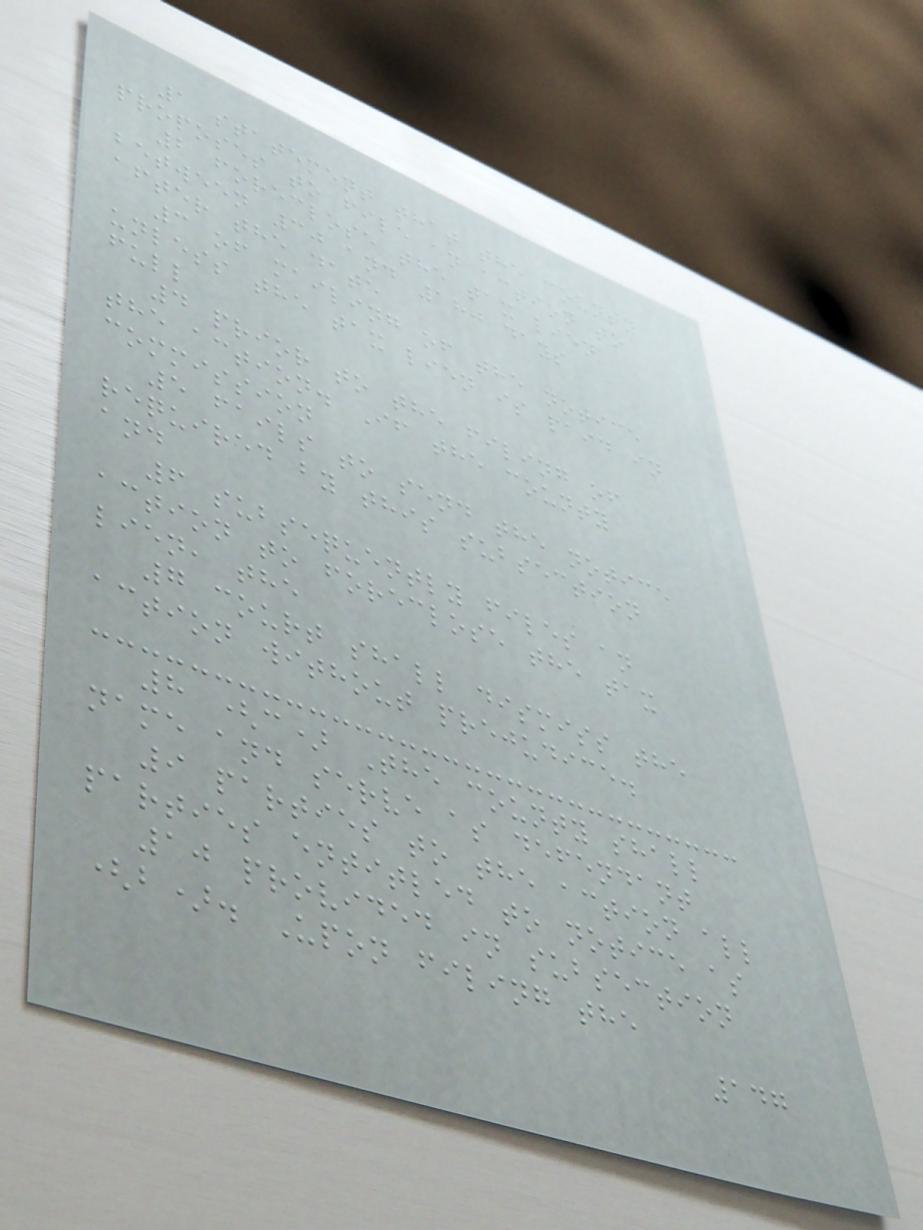1 statement that the county
proposes to file an action to
2 foreclose the tax lien
between 30 and 180 days
after the date
3 of mailing of the notice
unless the tax lien is paid in
full
4 prior to the filing of
the action. If the county
commission
5 fails to send the notice
required by this subsection
and
6 subsequently files an
action to foreclose the tax
lien, the
7 court shall dismiss the
action without prejudice.
8 (c) The county shall
name and serve as defendant
9 parties to the action all
parties entitled to notice as
10 provided in subsection
(b). Upon filing the
147
